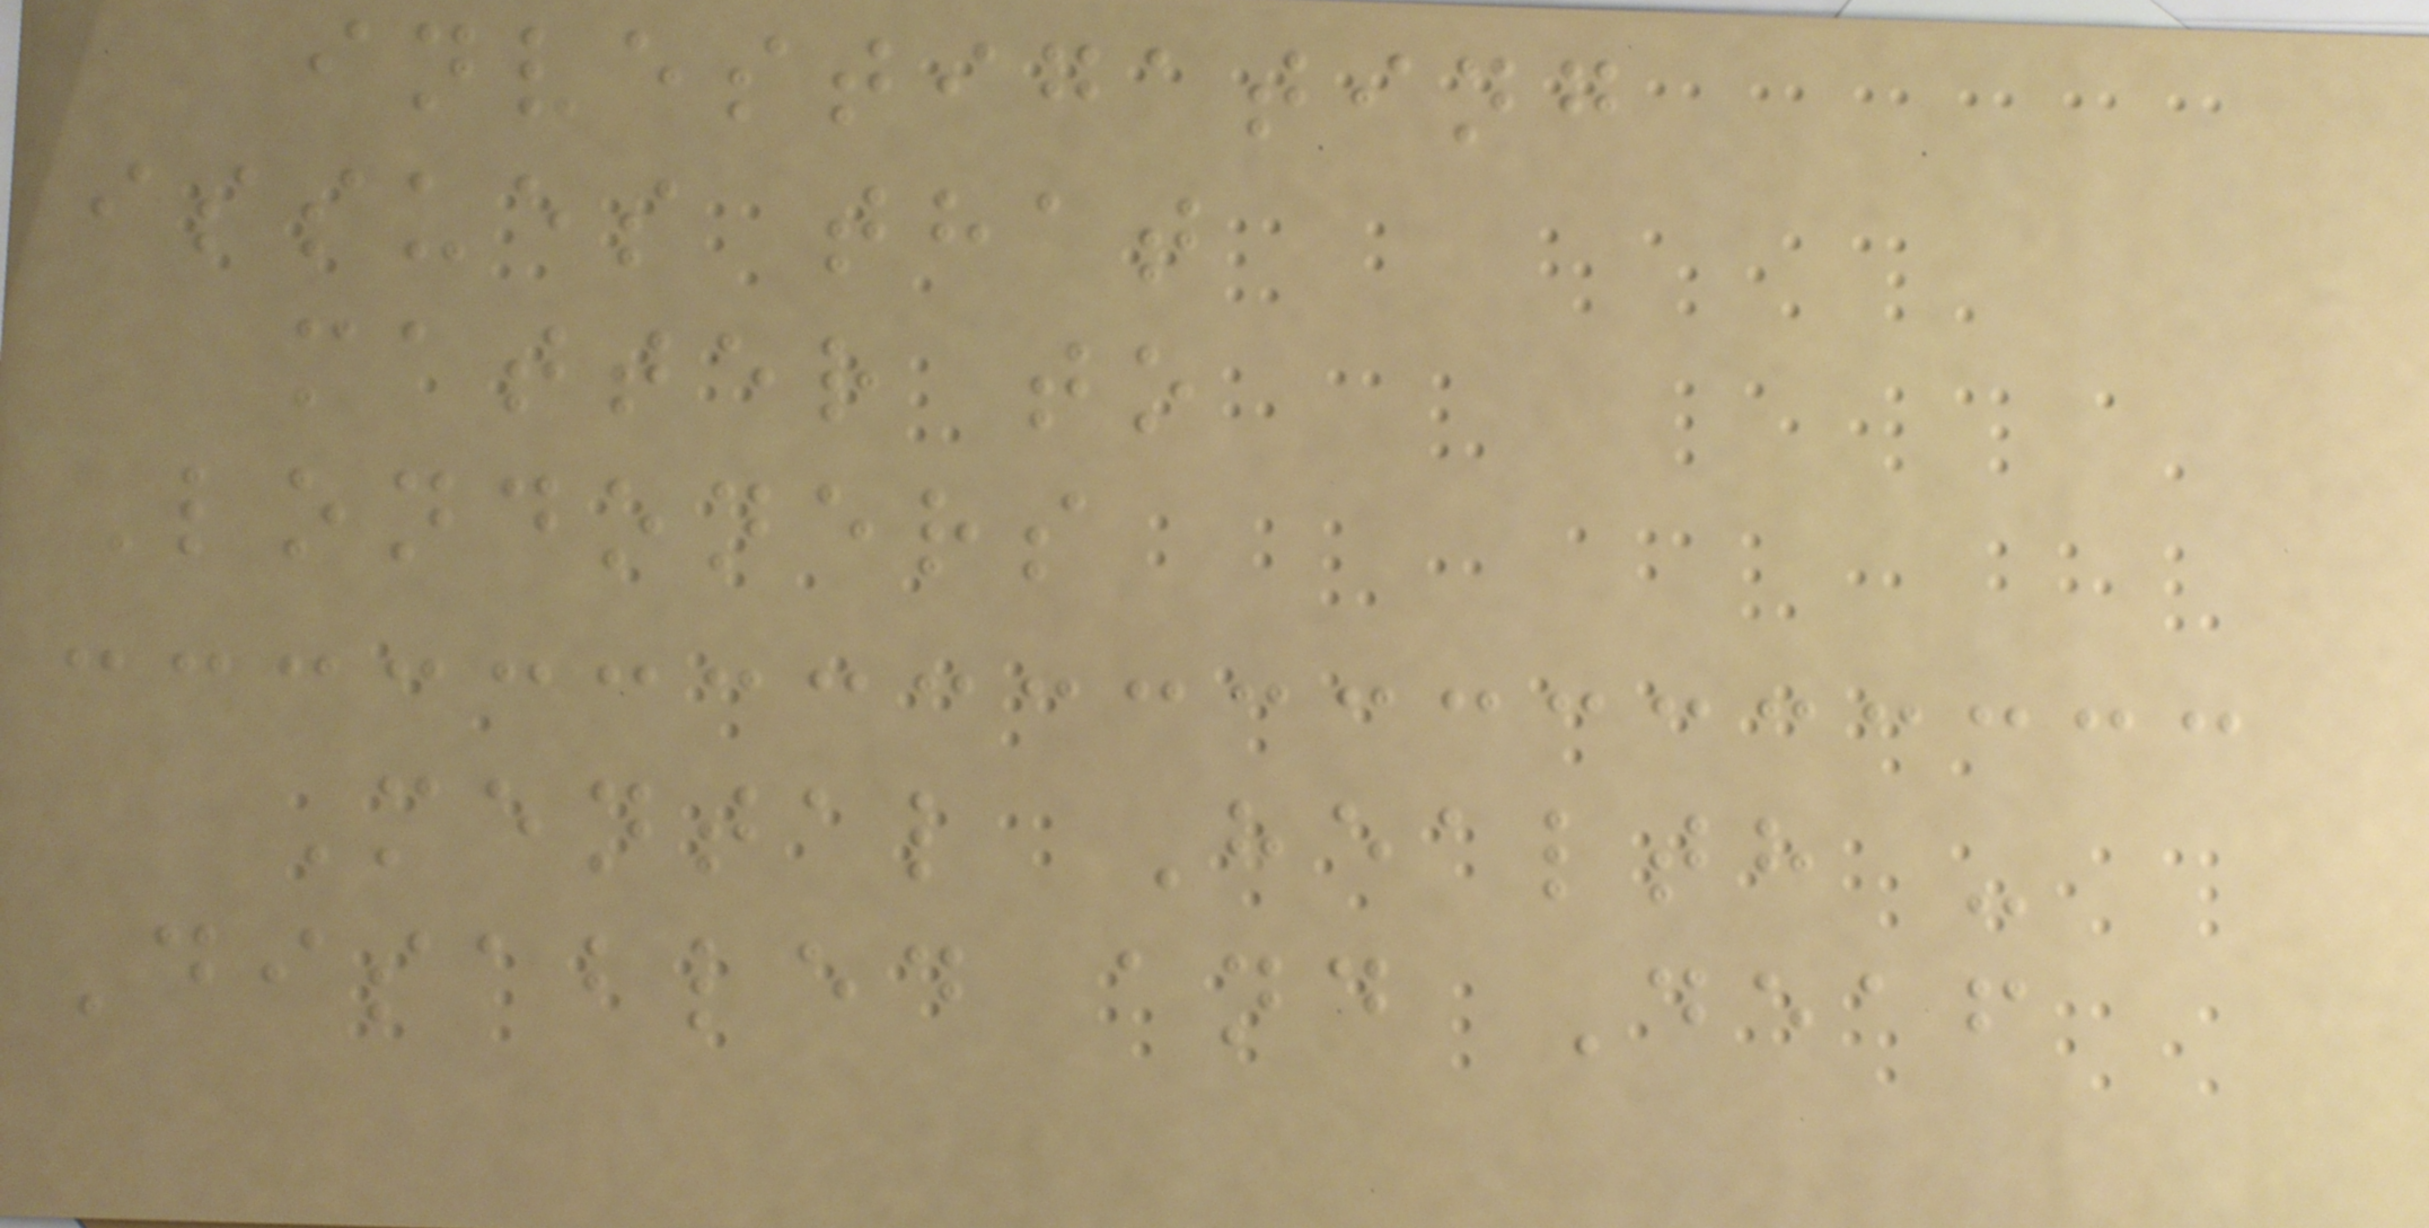investigating
issues that
matter to
Londoners
Mental Health -
Disabled and Deaf
